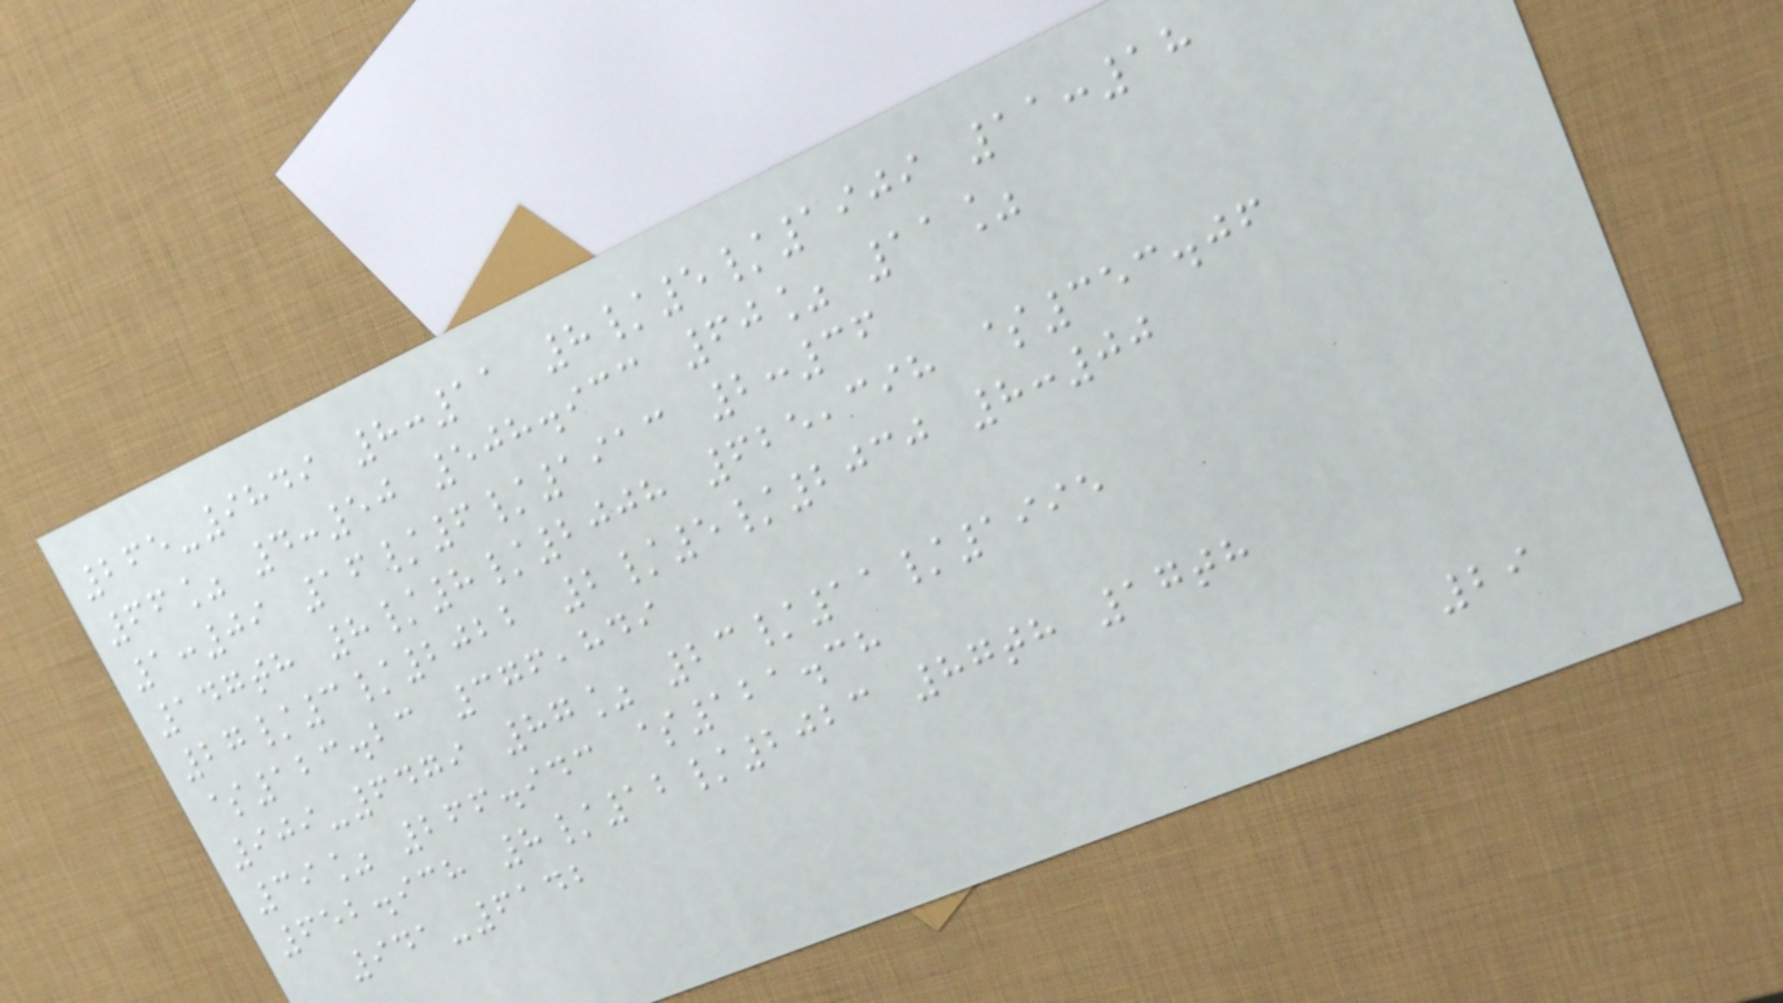265-9849 8:11 8/5/1909 11:18
66% 4:50 508.933 60% 11%
1:09 16/6/1913 2:36
147th 8/8/2008 625,398 $353.06
27/3/2022 2/5/2030 8:00
$123.23 376,849
909-6479 87% 23/11/1995
39% 266.943 $121.38
652.938 8/12/2023 87th 17th
941-6142
29
